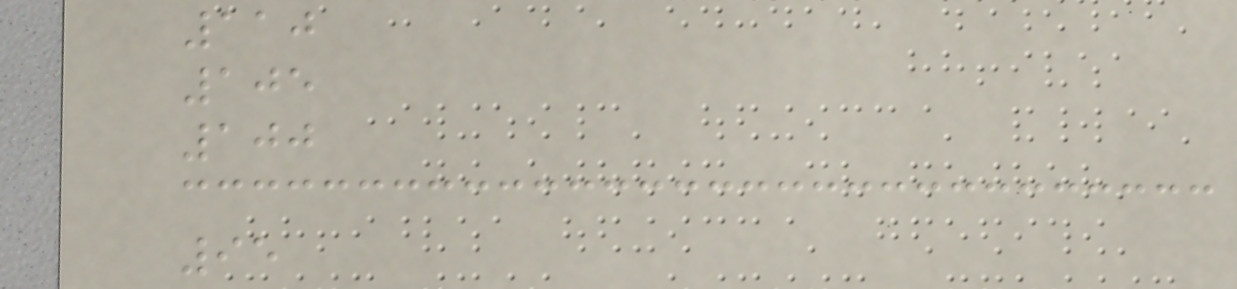110
105
100
95
